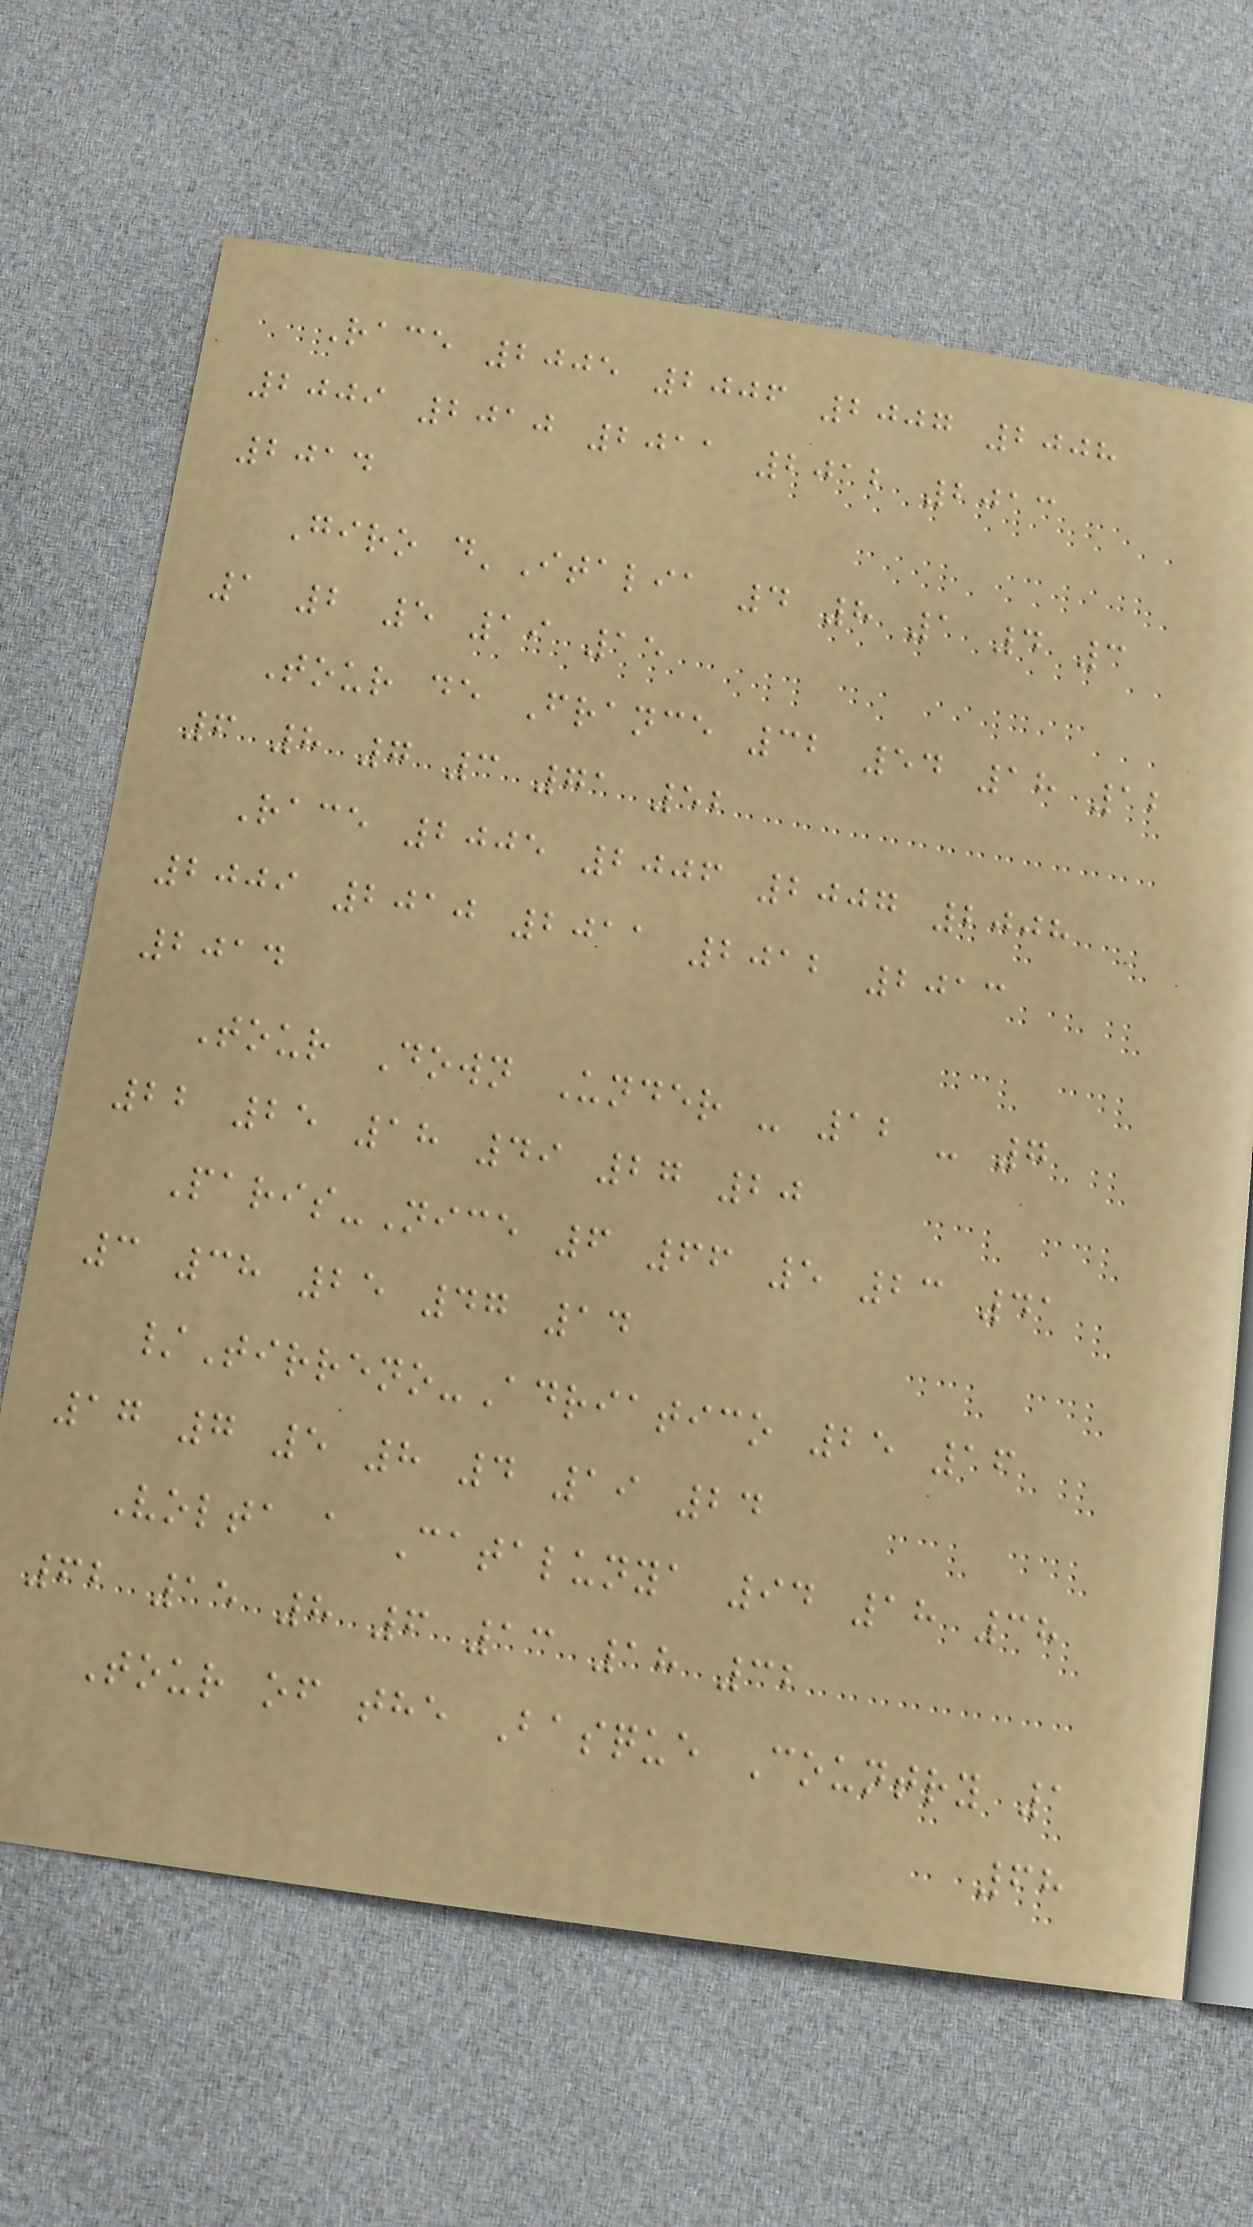Race 2005 2006 2007 2008
2009 2010 2011 2012 2013
2014
Giro d'Italia 4 8 1 4 3
1 2 5 19 15
Tour de France 32 54 18 12
6 8 7 3 71 52
Race 2005 2006 2007 2008
2009 2010 2011 2012 2013
2014
Tour Down Under - 12 - 7
22 25 18 49 27 20
Paris-Nice 6 66 5 23 41
3 38 25 47 14
/Tirreno-Adriatico 25 16
17 7 5 8 4 19 24
Volta a Catalunya 94 18 38
62 15 8 6 13 18 32
Tour of the Basque Country 1
68
